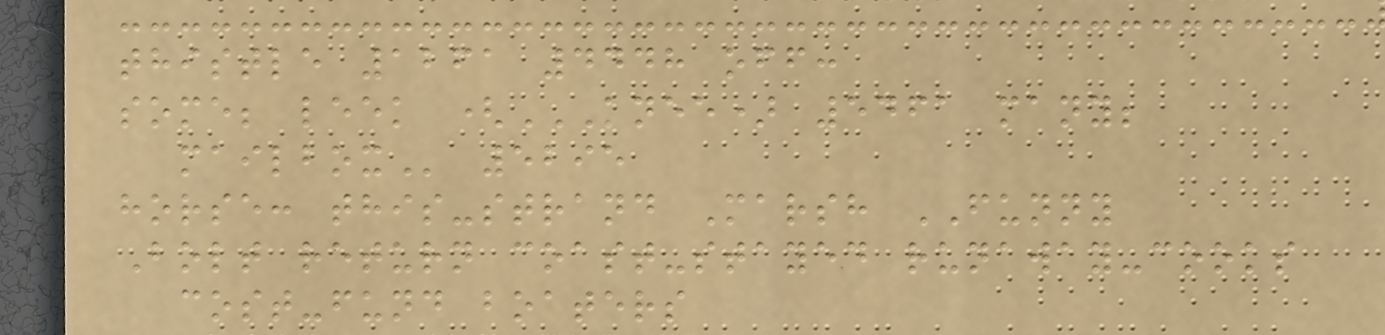thistle 1261 4448 off:
some; leek (KNEE) 5461 MANY;
MAILBOX 5295
horse: this-strand Marsh FUNNY
Bolt return coast-stayed runaway-cooks
cost-fund boaters
